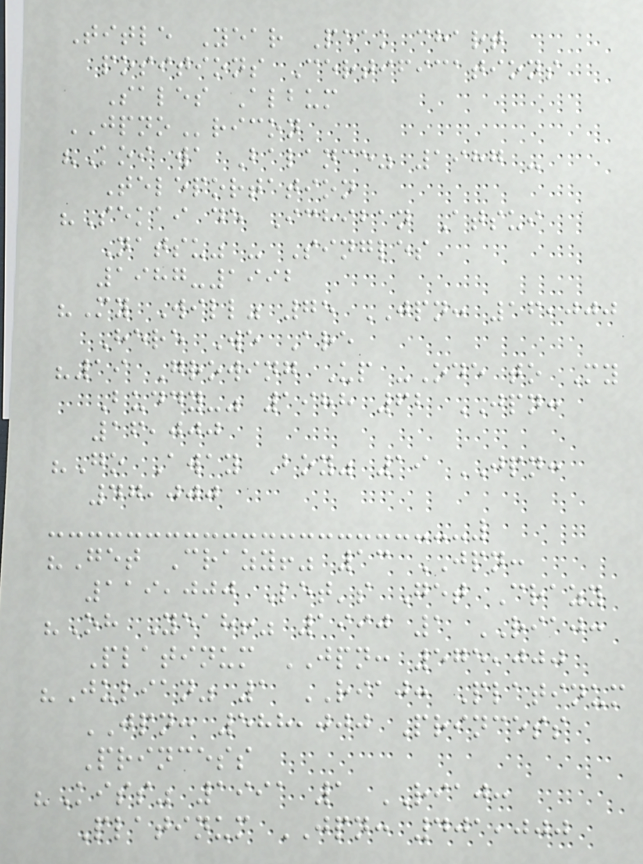Title Year Peak chart
positions Certifications
Sales Album
JPNOricon
"Koi wa Balance" 1987 -
Teleportation
"Sekai de Ichiban Atsui
Natsu" - Singles
1987-1992
"My Will" 75 JPN: 16,000
Here We Are
"19 Growing Up -Ode to My
Buddy-" 1988 62 JPN:
16,000
"Go Away Boy" 19 JPN:
47,000
"Get Crazy!" 13 JPN:
119,000 Let's Get Crazy
"Oh Yeah!" 1990 1 RIAJ:
Platinum JPN: 575,000
"Julian" 1 RIAJ: Platinum
JPN: 588,000 Princess
Princess
"Kiss" 1991 1 RIAJ:
Platinum JPN: 401,000
